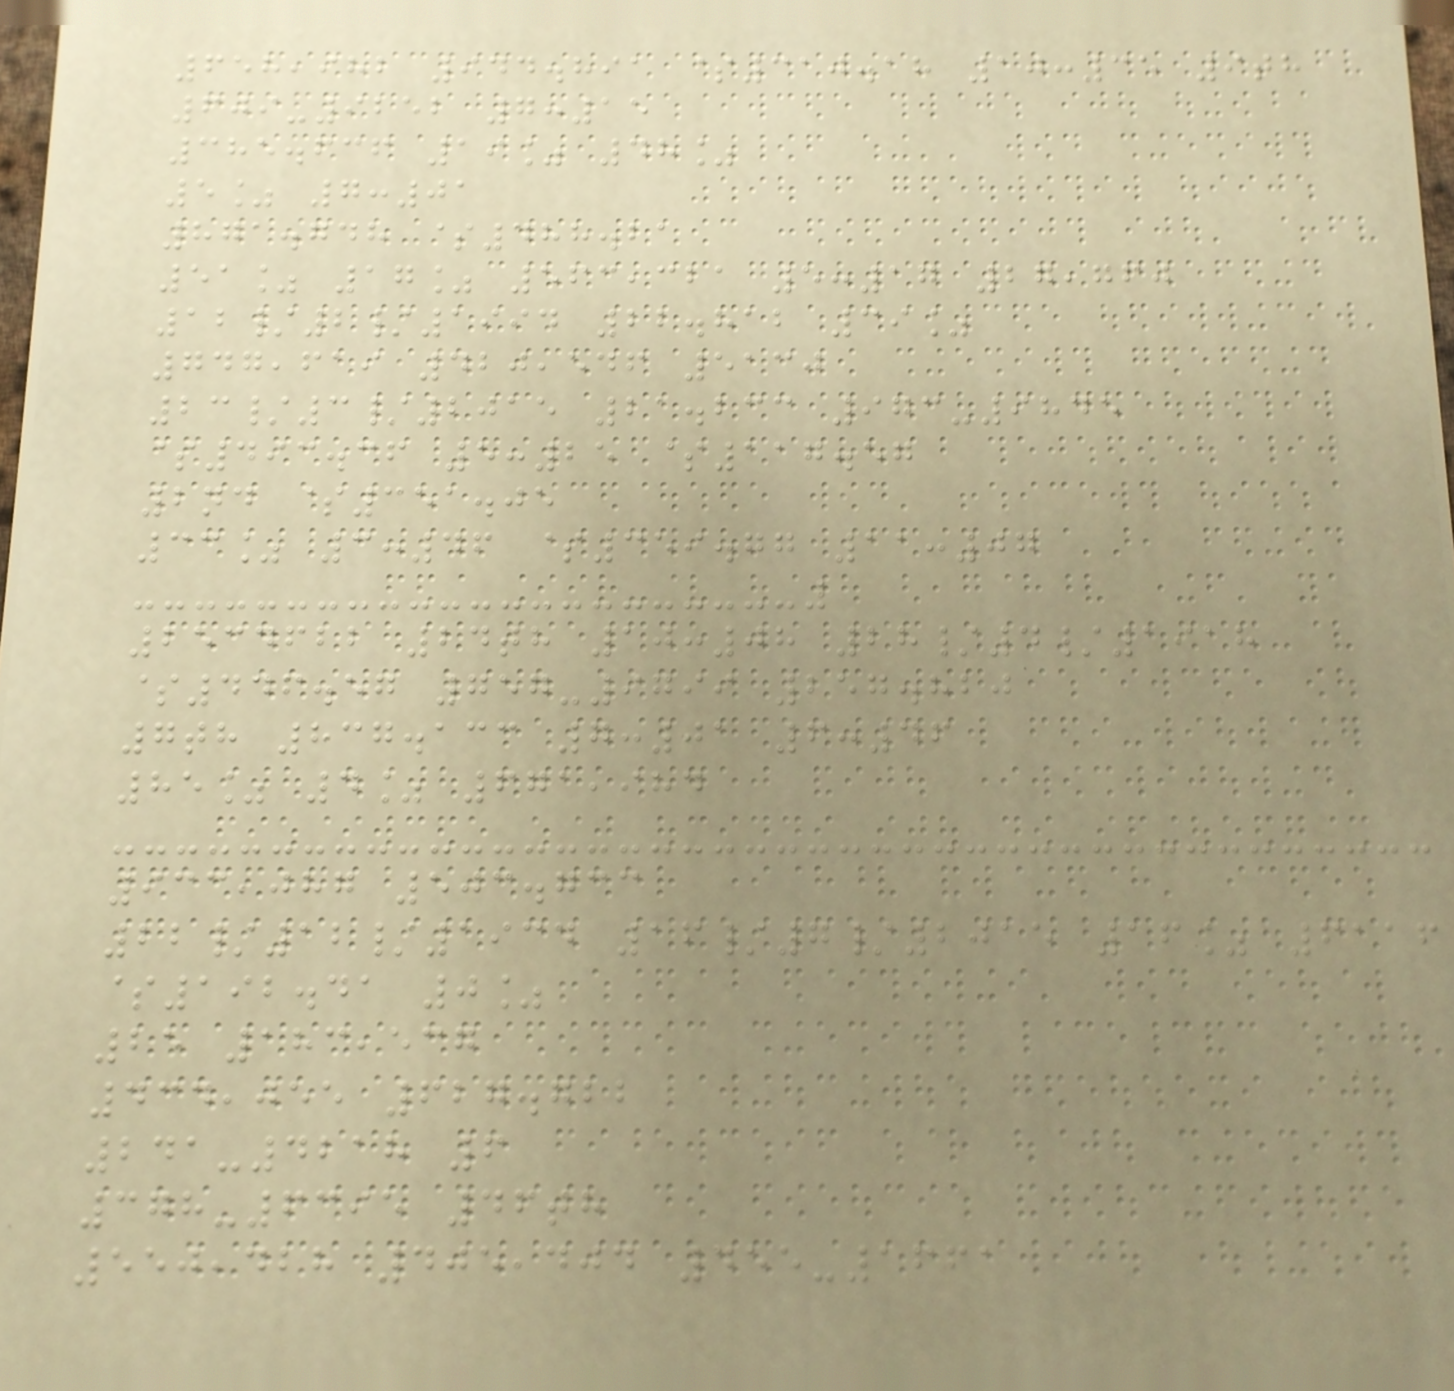658,982 944.891 $310.18 10:35 9th
609-9252 7:15
385.636 19% 48%
5% 7:01
871.748 $488.21
51% 17% 563,321 5:17 27,760
12/2/1994 22.812 39%
747,619 420,546 5130
23/3/2015 21.233 973-9845
$493.36 5:25 $117.57
2nd $351.05
33% 3:46 $359.77 11:07
2534622 24th 10:08 28/4/1918
$446.57 757-9799 257.820
7th 837.133 7:01 6:46
85% 4% 671,984
933,087 503.733
22/12/1934 16/7/2015 16% 6116
$192.41 0%
25 183,537
434,055 627.722
241-4218 6
378-6395 46th
550,428 405,404 455-1661
